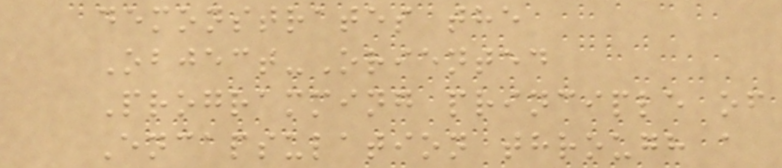demonstrates the
Object-Oriented
Programming principle of
Encapsulation through a
